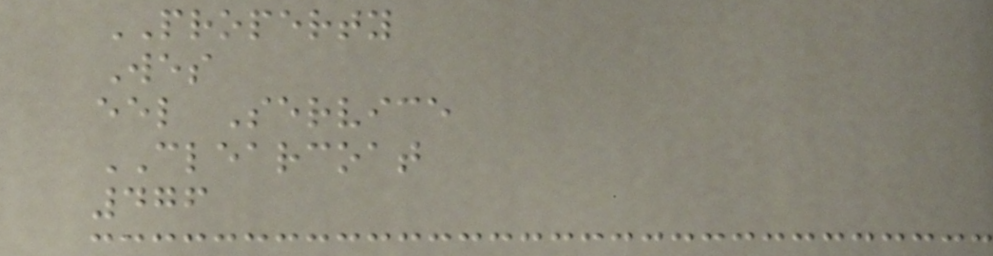PROPERTY
Wes
eel Service
CLEARCOAT
476
